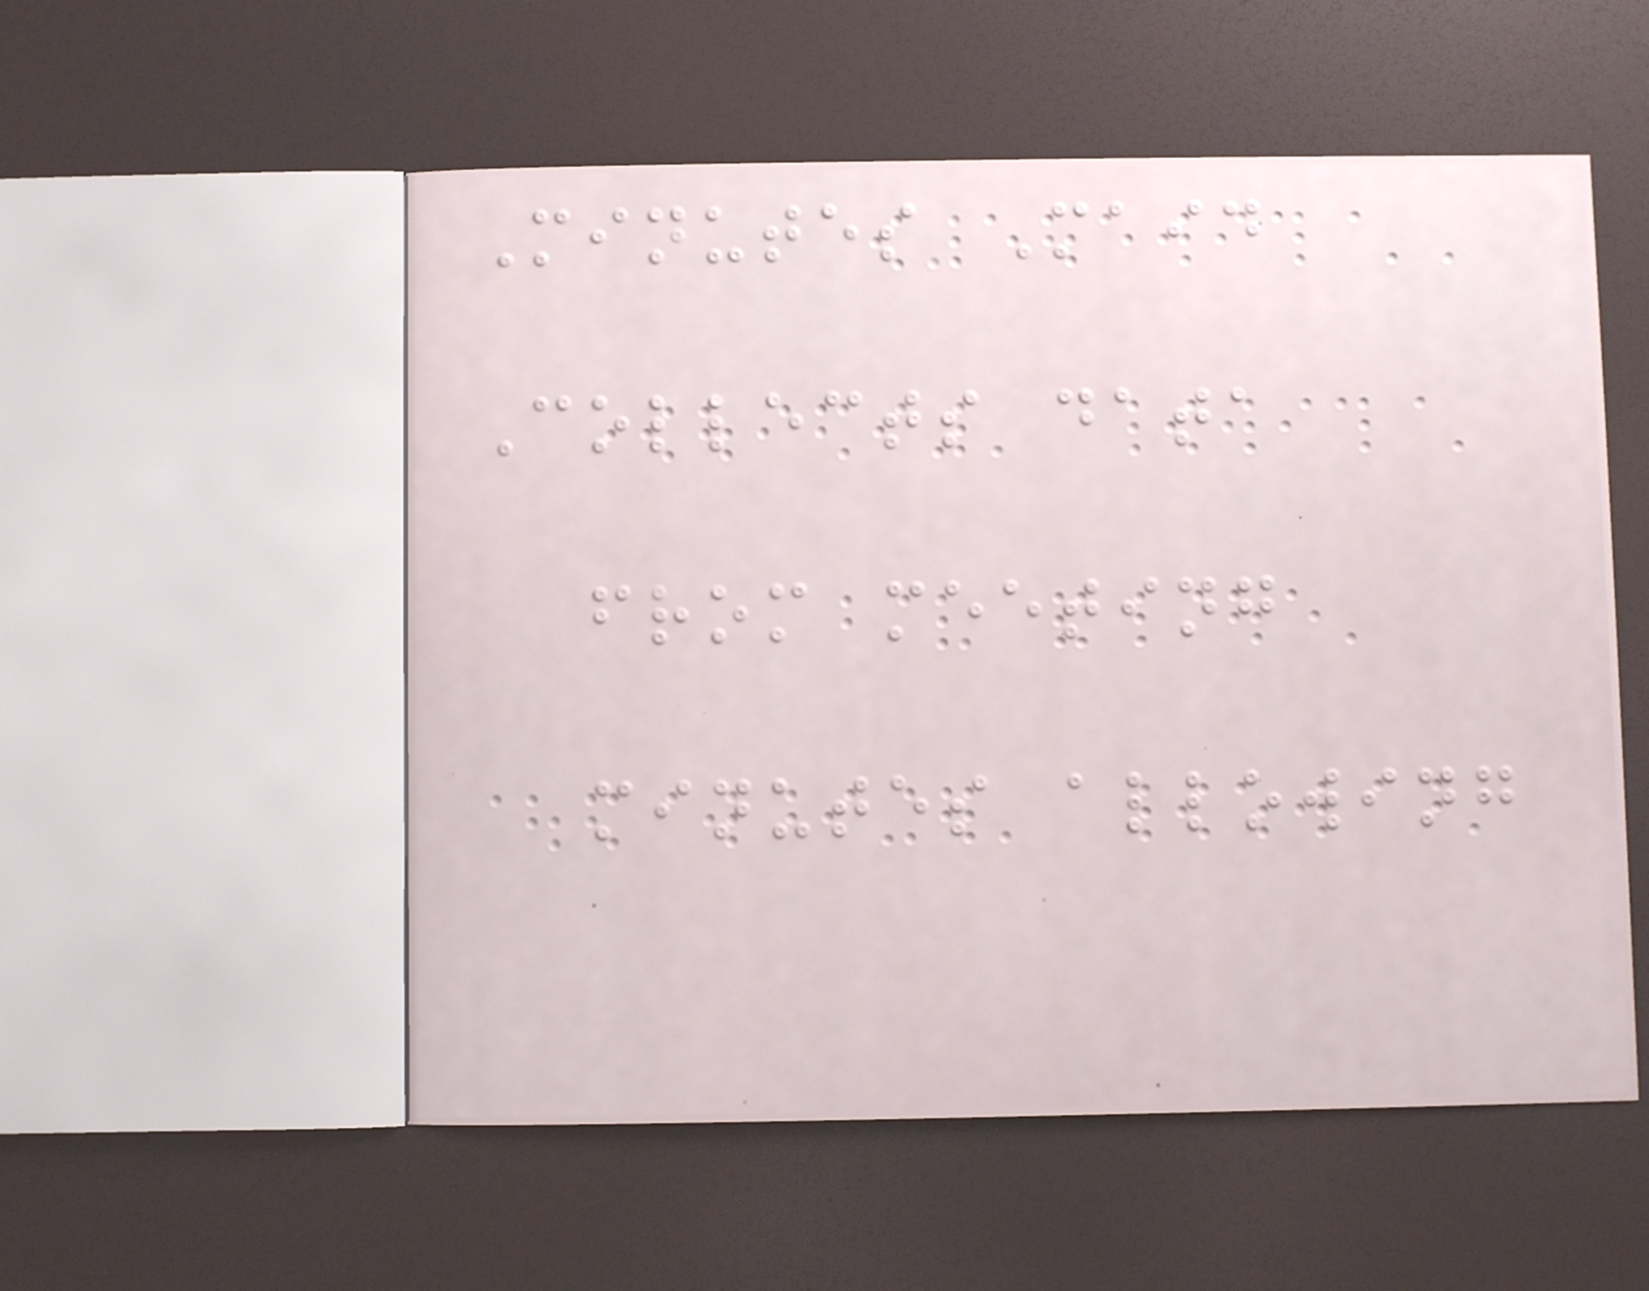Minutes Maid
Collects data
from meeting
minutes allowing
